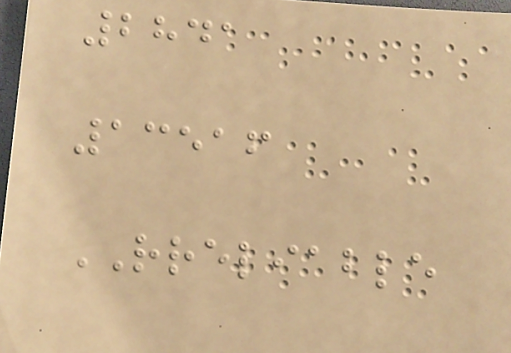2841
13516
RRELIABLE
